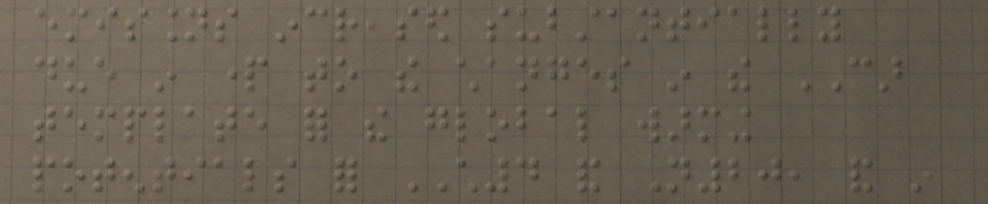emissions increased substantially
due in part to the changes in the CAR
template for the global warming
potentials for CH4 and N20, and in
